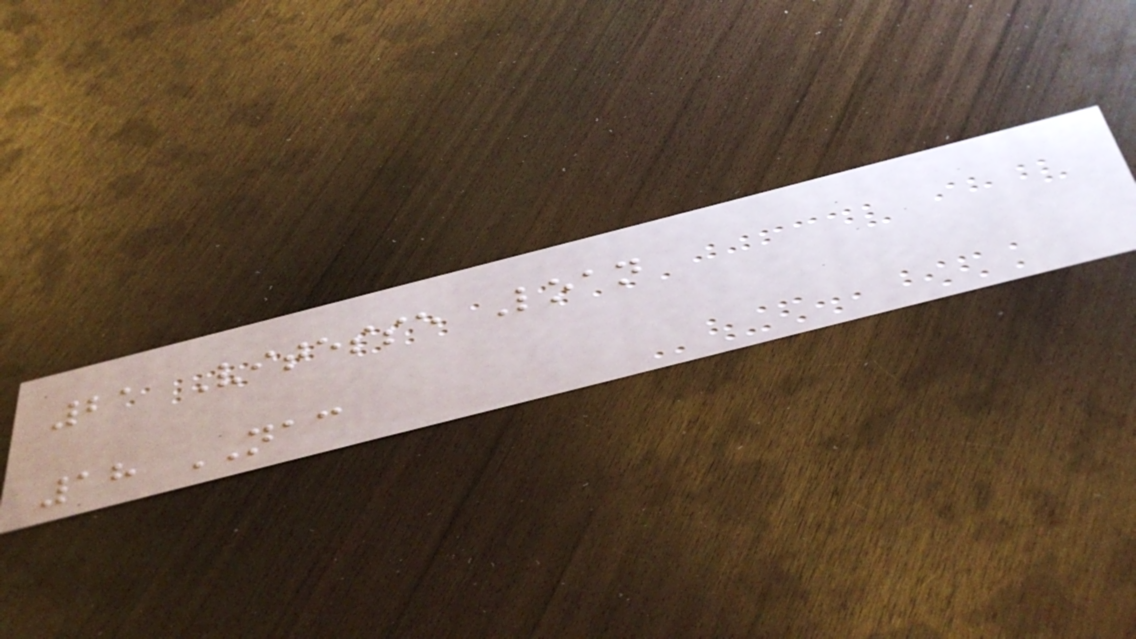21 Vitesse Loan
18 NAC
